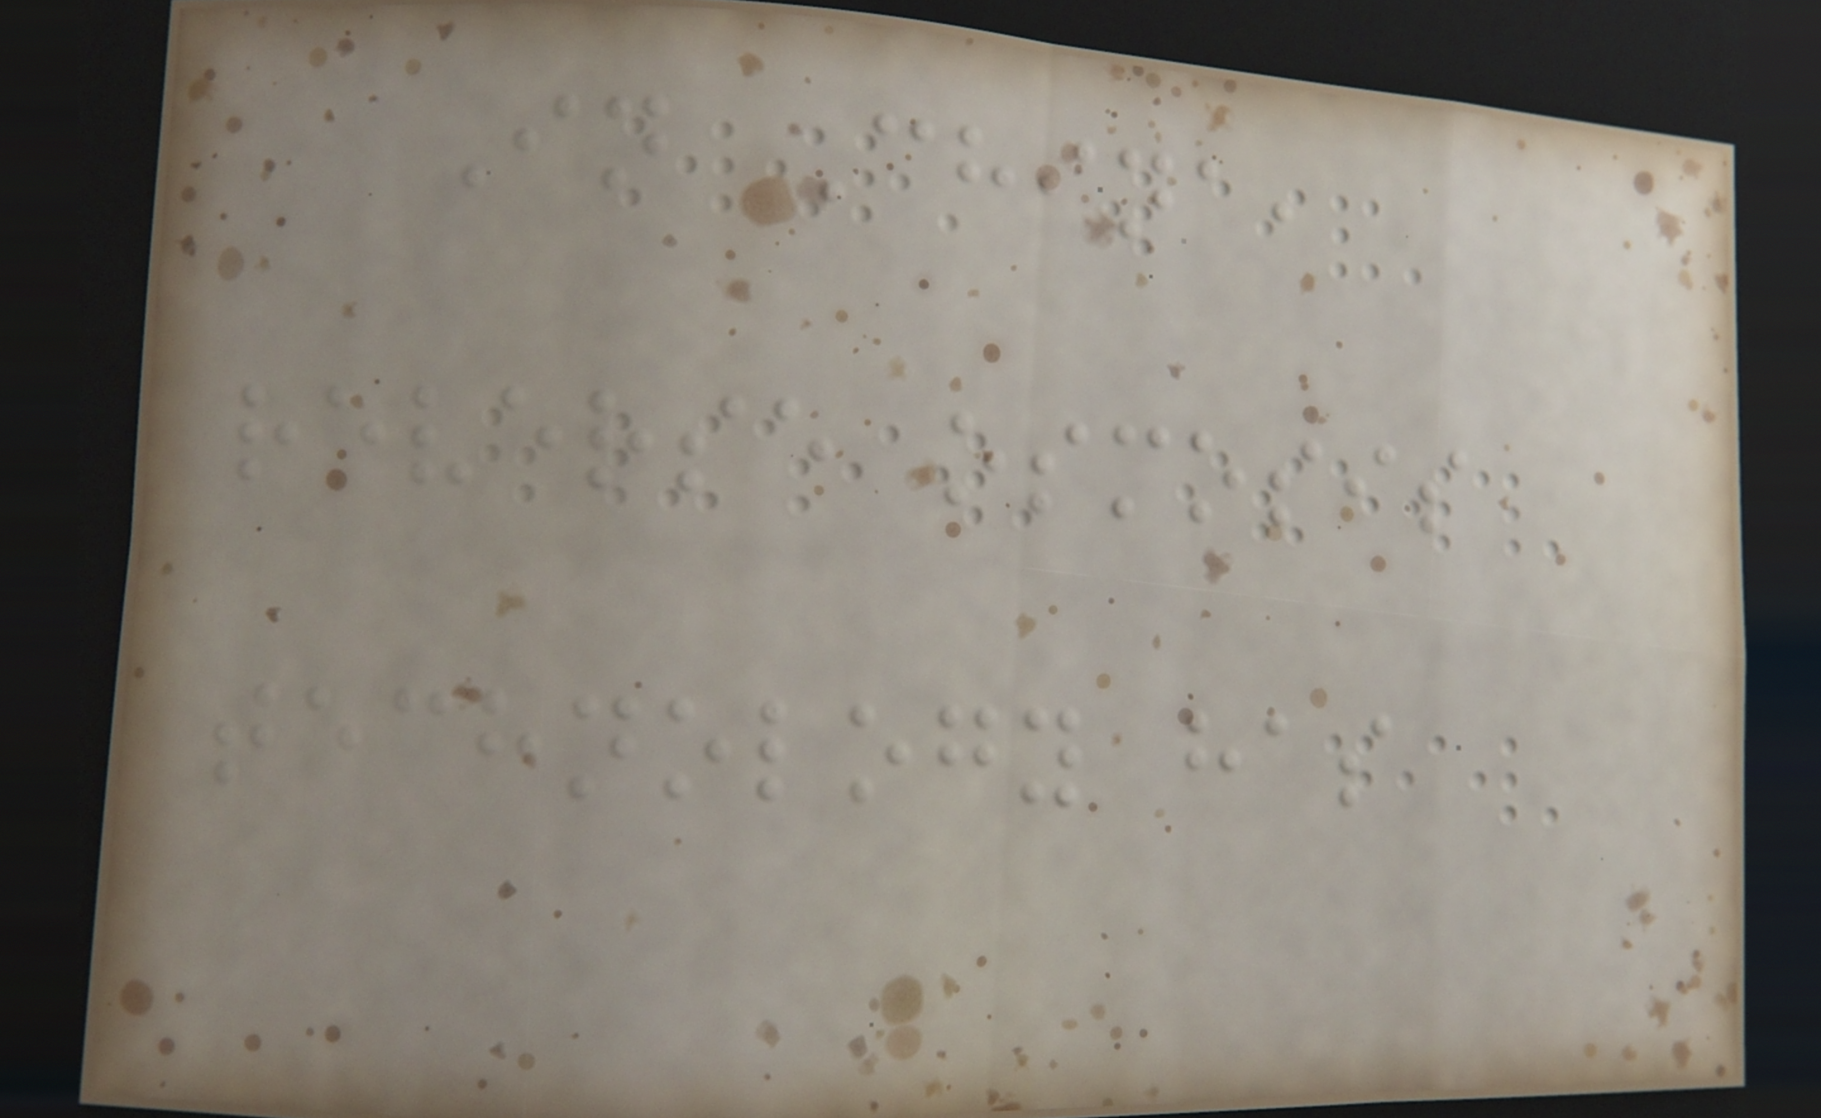In China,
reverse osmosis
technology has
